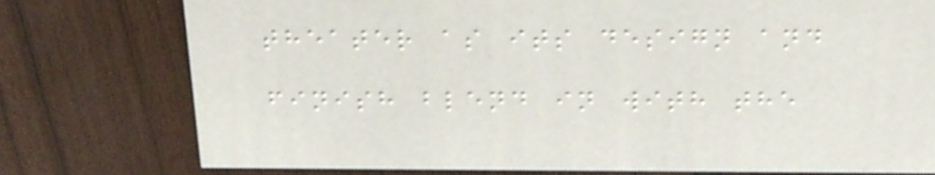theater as its design and
finish blend in with the
